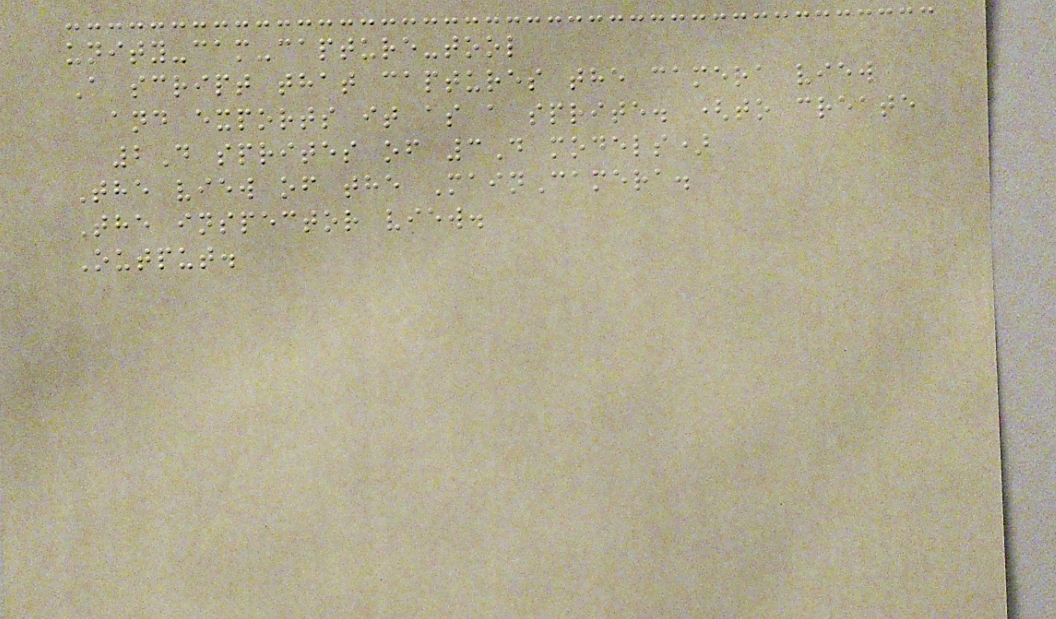unity-cam-capture-tool
A script that captures the camera view
and exports it as a sprite. (to create
2D sprites of 3D models)
The view of the MainCamera.
The inspector view.
Output.
